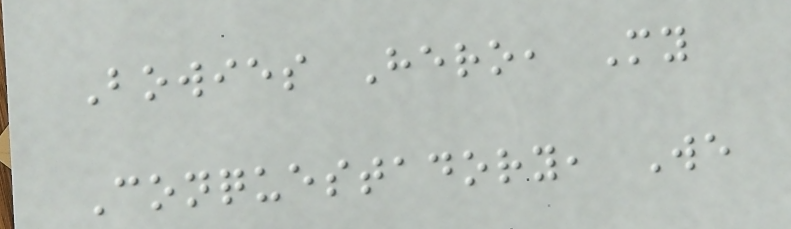Bowies Hero, My
Conquestadory, We
